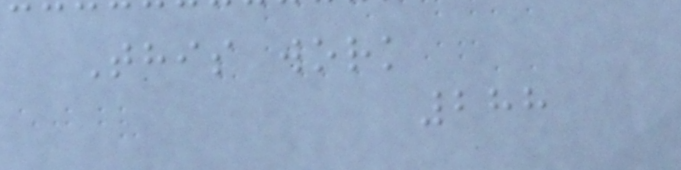This work
288
